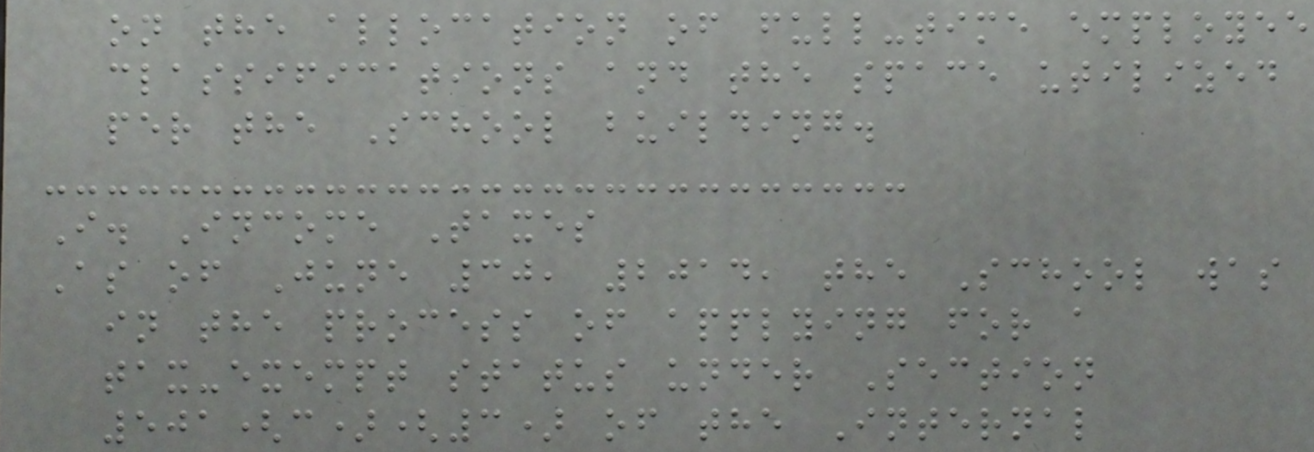on the allocation of full-time employee
classifications and the space utilized
per the School building.
I. Income Taxes
As of June 30, 2014, the School was
in the process of applying for a
tax-exempt status under Section
501(c)(3) of the Internal
